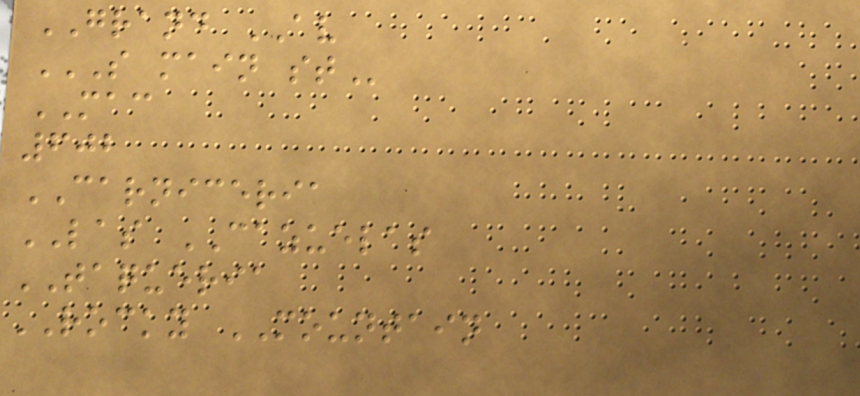GRAND AV
S MAIN ST
MAC
602
CARNICERIA
LAS CAZUELAS
TAQUERIA
ROCKY MOUNTAIN
